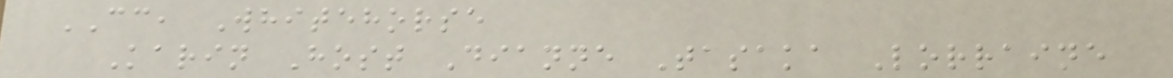CC, Whitehorse
Karin Host Dianne Tasaka Lorraine
